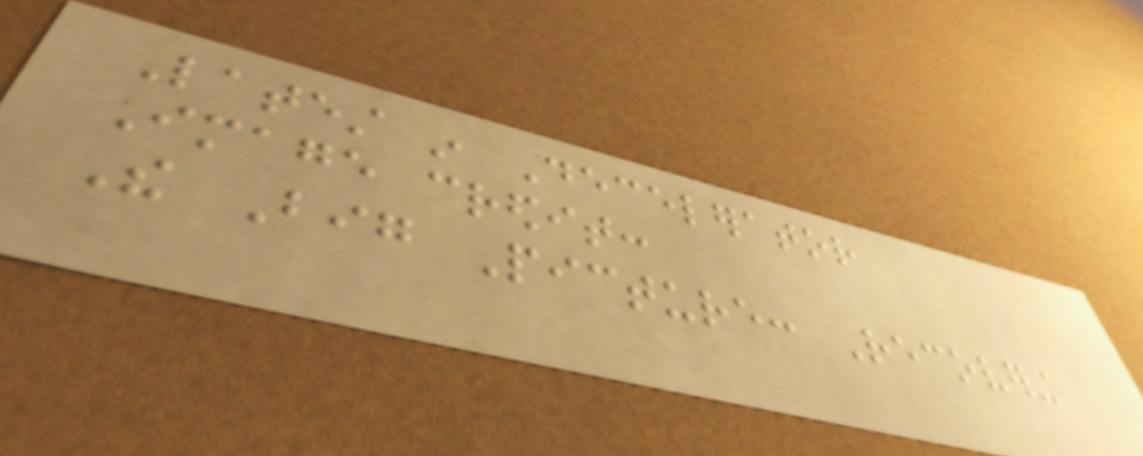Latest in Decelerator
Image credit:
The Big Picture: Recovering
